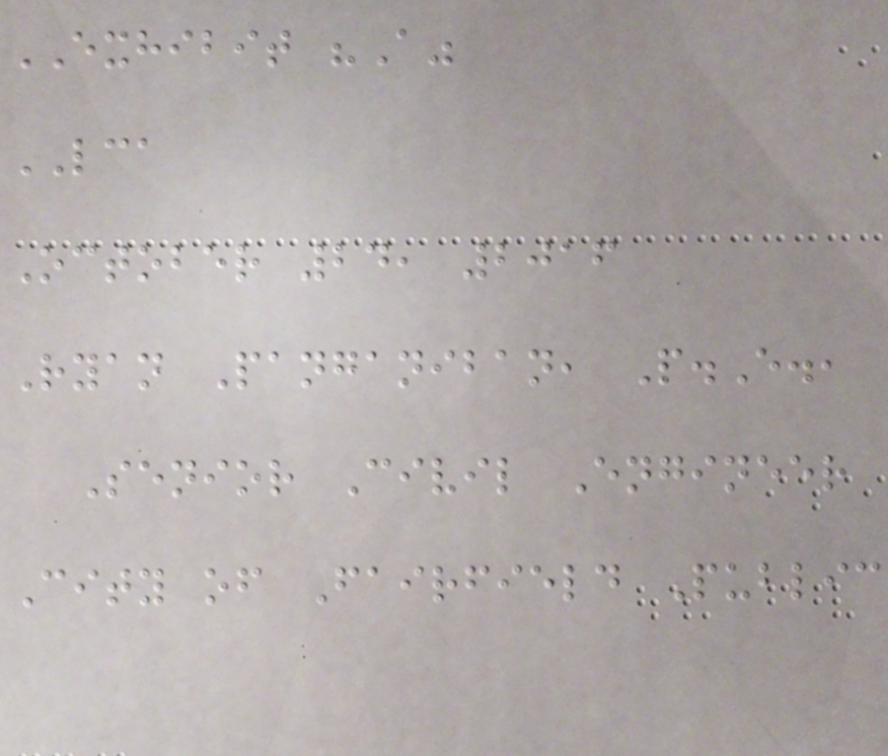EXHIBIT "A"
LCA
October 24, 2016
Ryan Panganiban, P.E.,
Senior Civil Engineer
City of Fairfield Public
